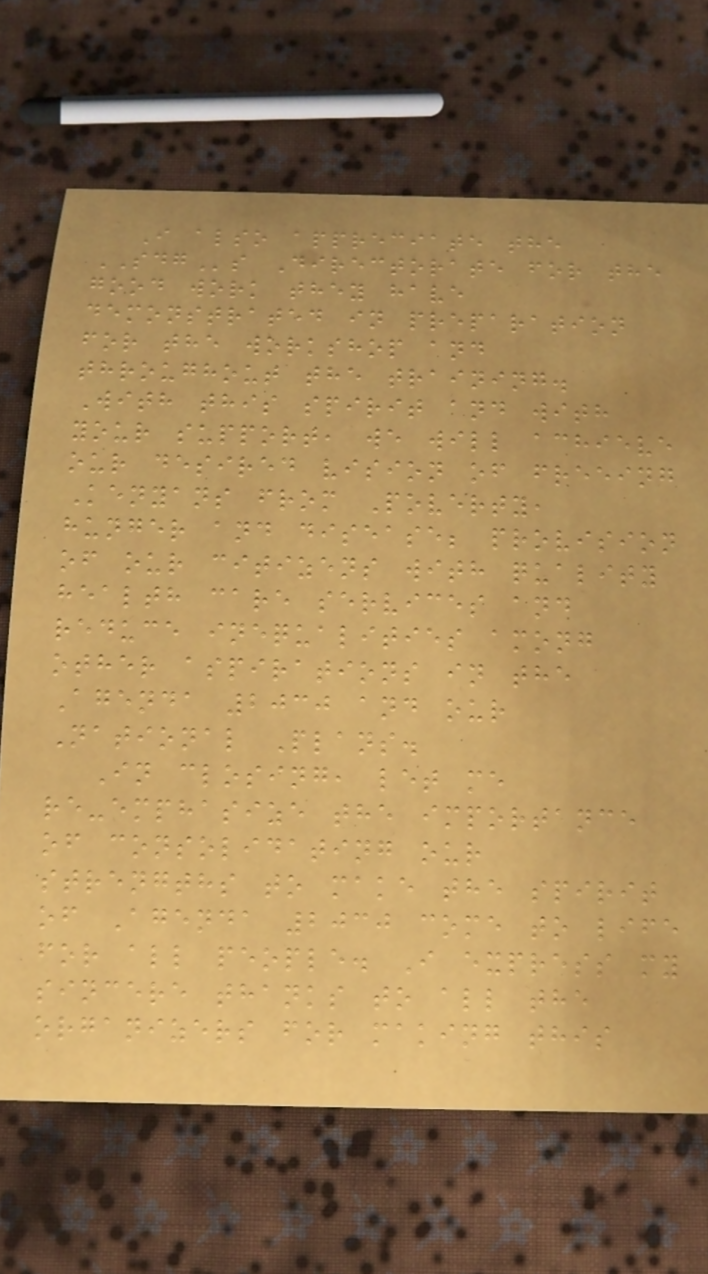I also appreciate the
SDGs Directorate for the
good work they have
demonstrated in preparation
for the workshop and
throughout the training.
With this spirit and with
your support, we will achieve
our desired vision of freeing
Kenyans from Poverty,
hunger and disease; provision
of our citizens with quality
health care services and
reduce inequalities among
other aspirations in the
Agenda 2030 and our
National Plans.
In closing, let me
re-emphasize the importance
of consolidating our
strengths to make the spirit
of Agenda 2030 come to life
for all people. I express my
sincere thanks to all the
organizers for making this
